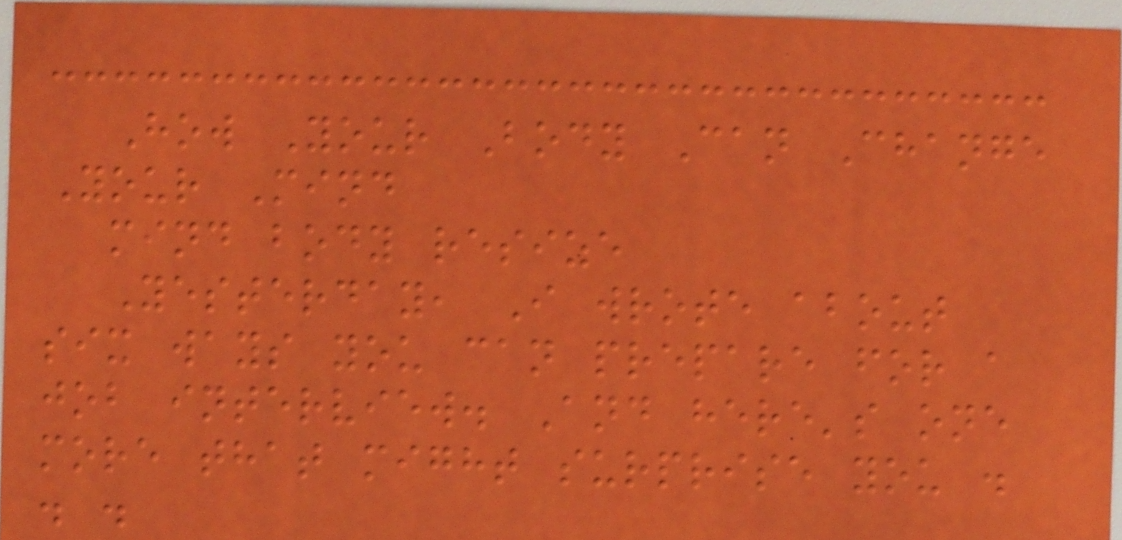How Your Body Can Change
Your Mind
mind body resize
Yesterday, I wrote about
six ways you can prepare for a
job interview. And here's one
more that might surprise you .
. .
